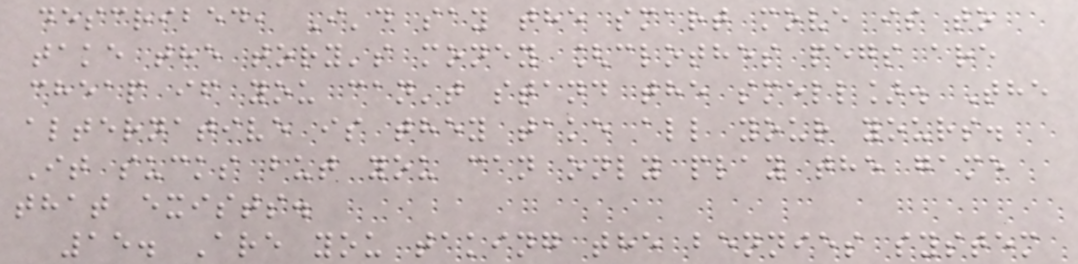described, I'd say the smart move is to
take the tory's money [clothes pegs are
cheap if you can't stand the smell]. The
alternative is they take all your yours.
It sucks but you can only play the game
that exists.
15. Are you taking the bennies system
